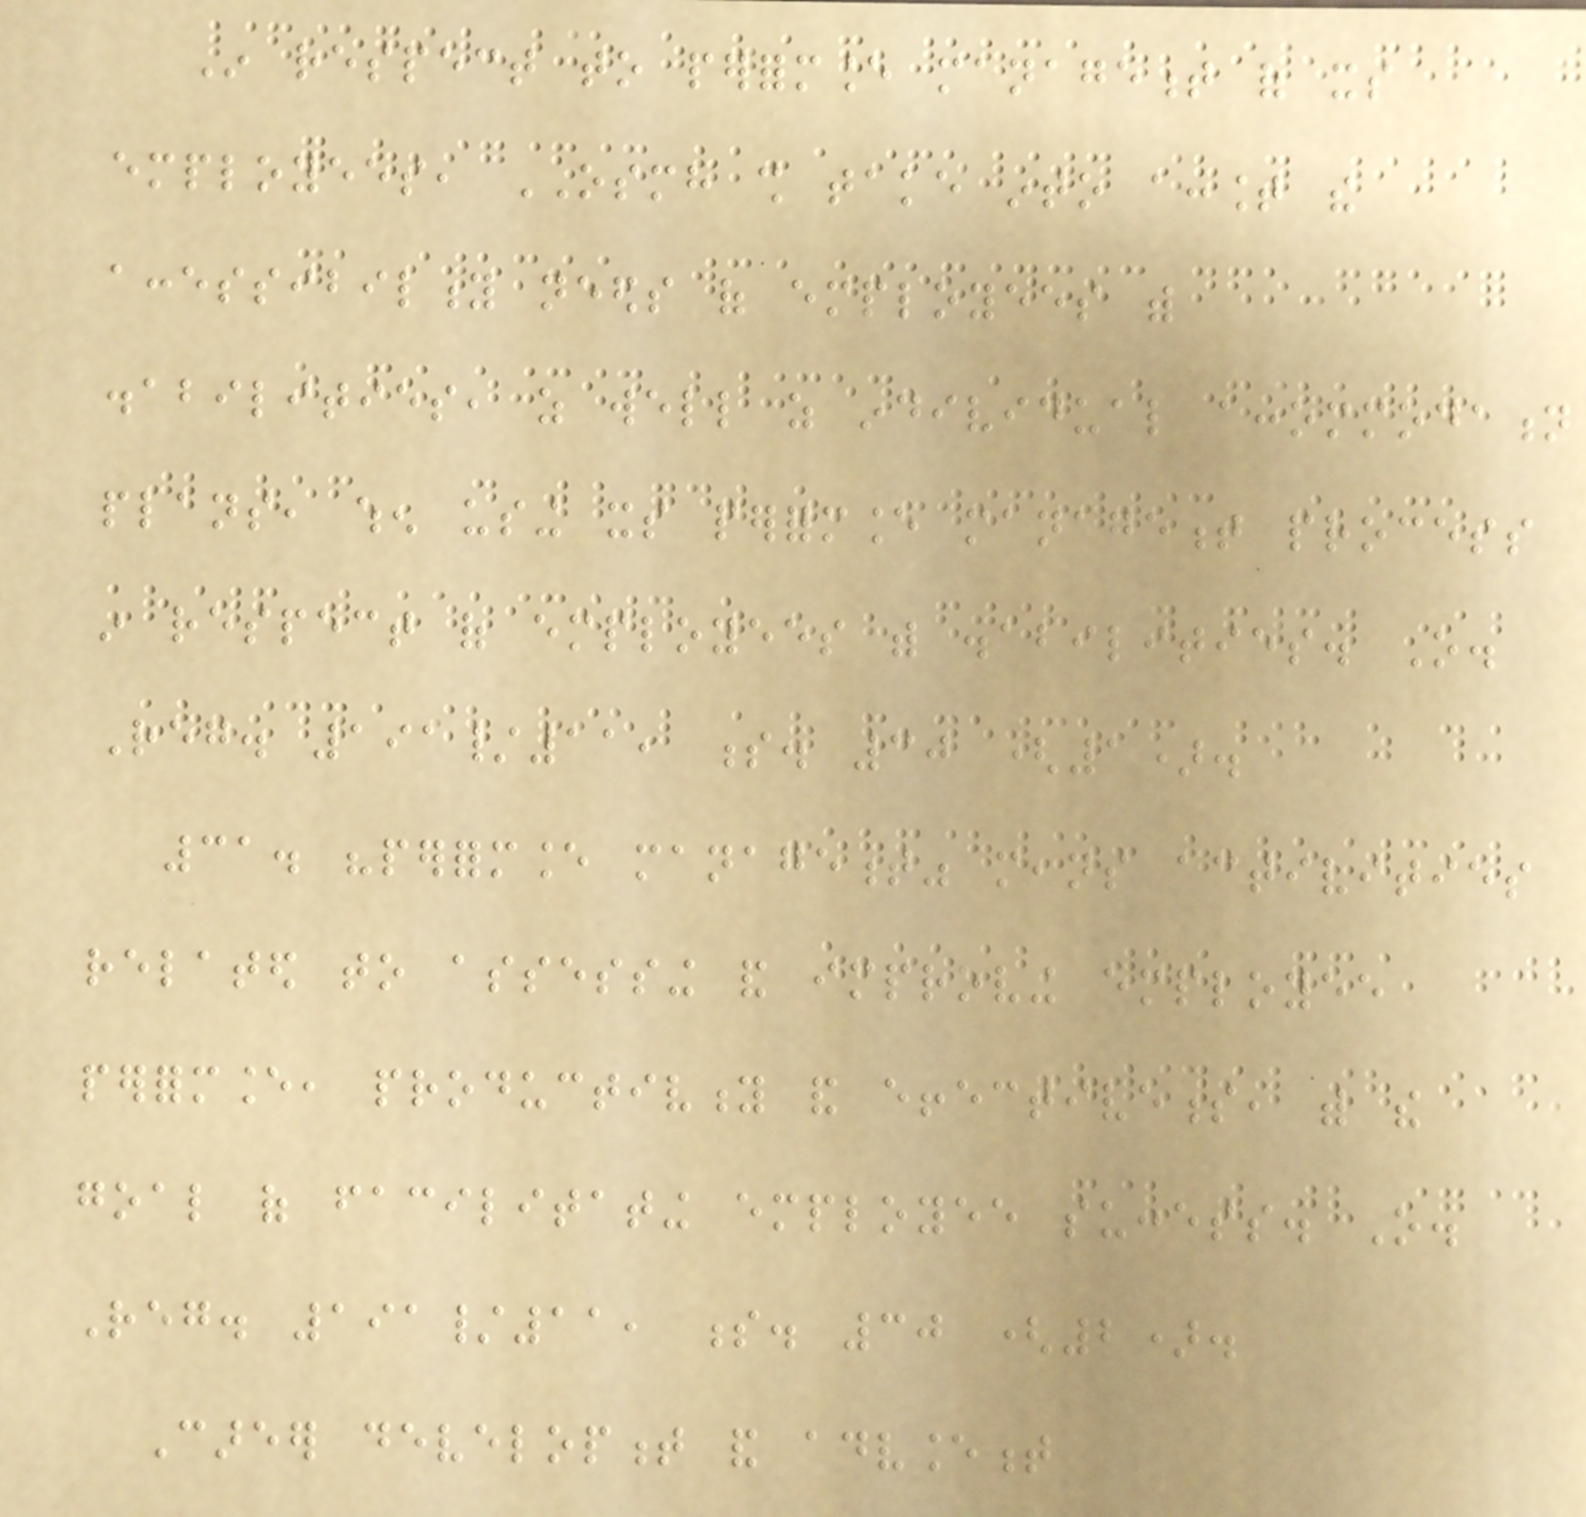In respect to performance management of its
employees, OSMH shall take into account the
accessibility needs of employees with
disabilities, as well as individual accommodation
plans, when using its performance management process
in respect of employees with disabilities. O.
Reg. 191/11, s. 30 (1).
31. "performance management" means activities
related to assessing and improving employee
performance, productivity and effectiveness, with the
goal of facilitating employee success. O.
Reg. 191/11, s. 30 (2).
Career development and advancement
